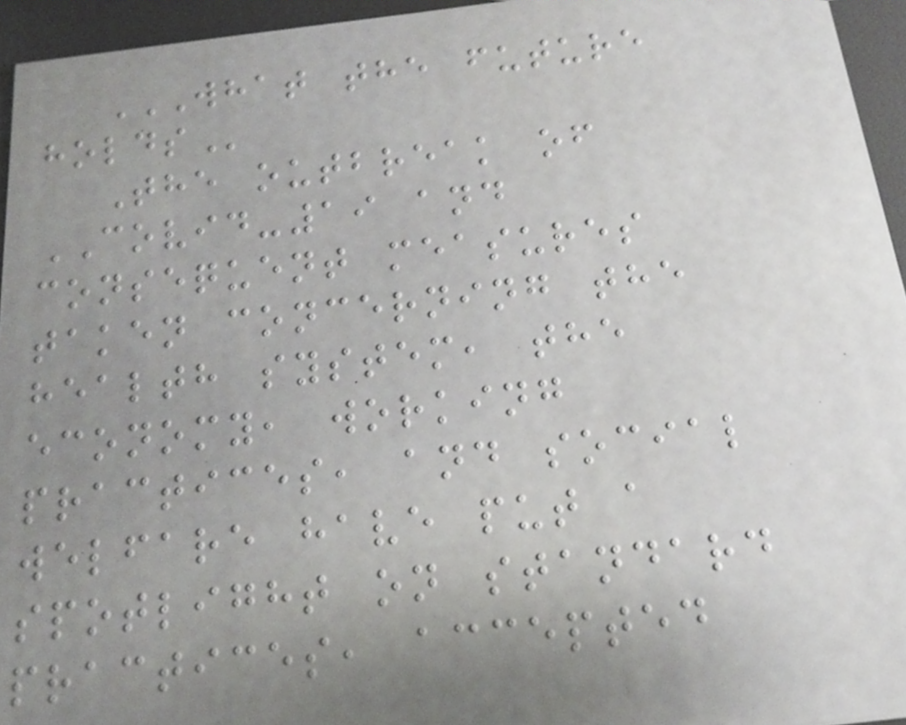WHAT THE FUTURE
HOLDS
The outbreak of
COVID-19 and
consequent measures
taken concerning the
health system, the
economy, working
practices, and social
welfare have put a
spotlight on standard
practices, accepted
